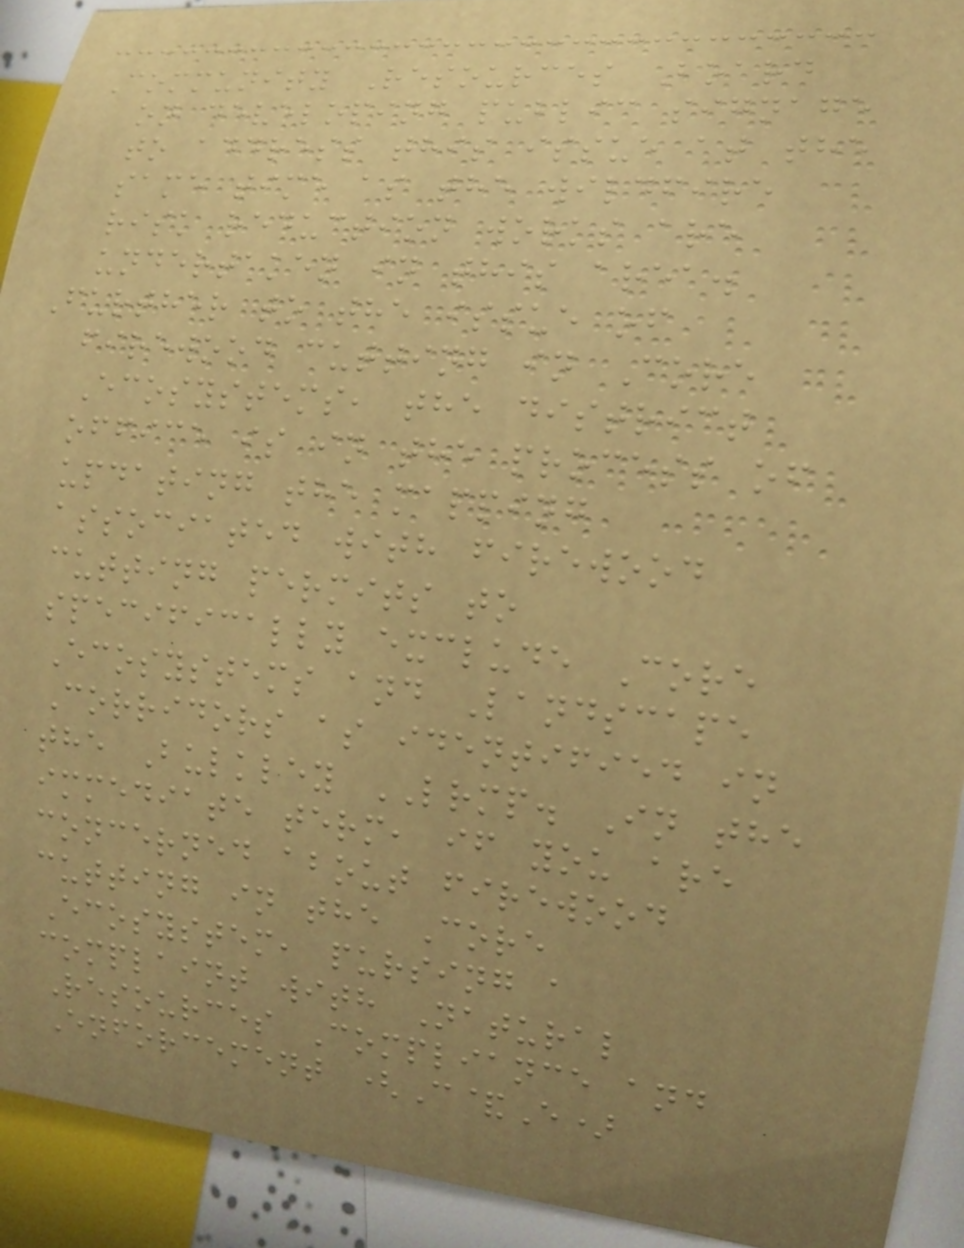Community Resources Board
on developing public signage
to address this issue at the
same time as the wildfire
risk reduction works are
undertaken in this area.
Further to the issue of
firewood cutting in Core
Ecosystems, the district
office is in the process of
updating the mapping
associated with firewood
cutting permits to
specifically exclude Core
Ecosystems and Landscape
Corridors as identified in
the Bulkley LRMP. In the
immediate term, if you are
concerned about firewood
cutting in the Core
Ecosystem, pursing a
complaint with Natural
Resources Compliance and
Enforcement (C&E)
